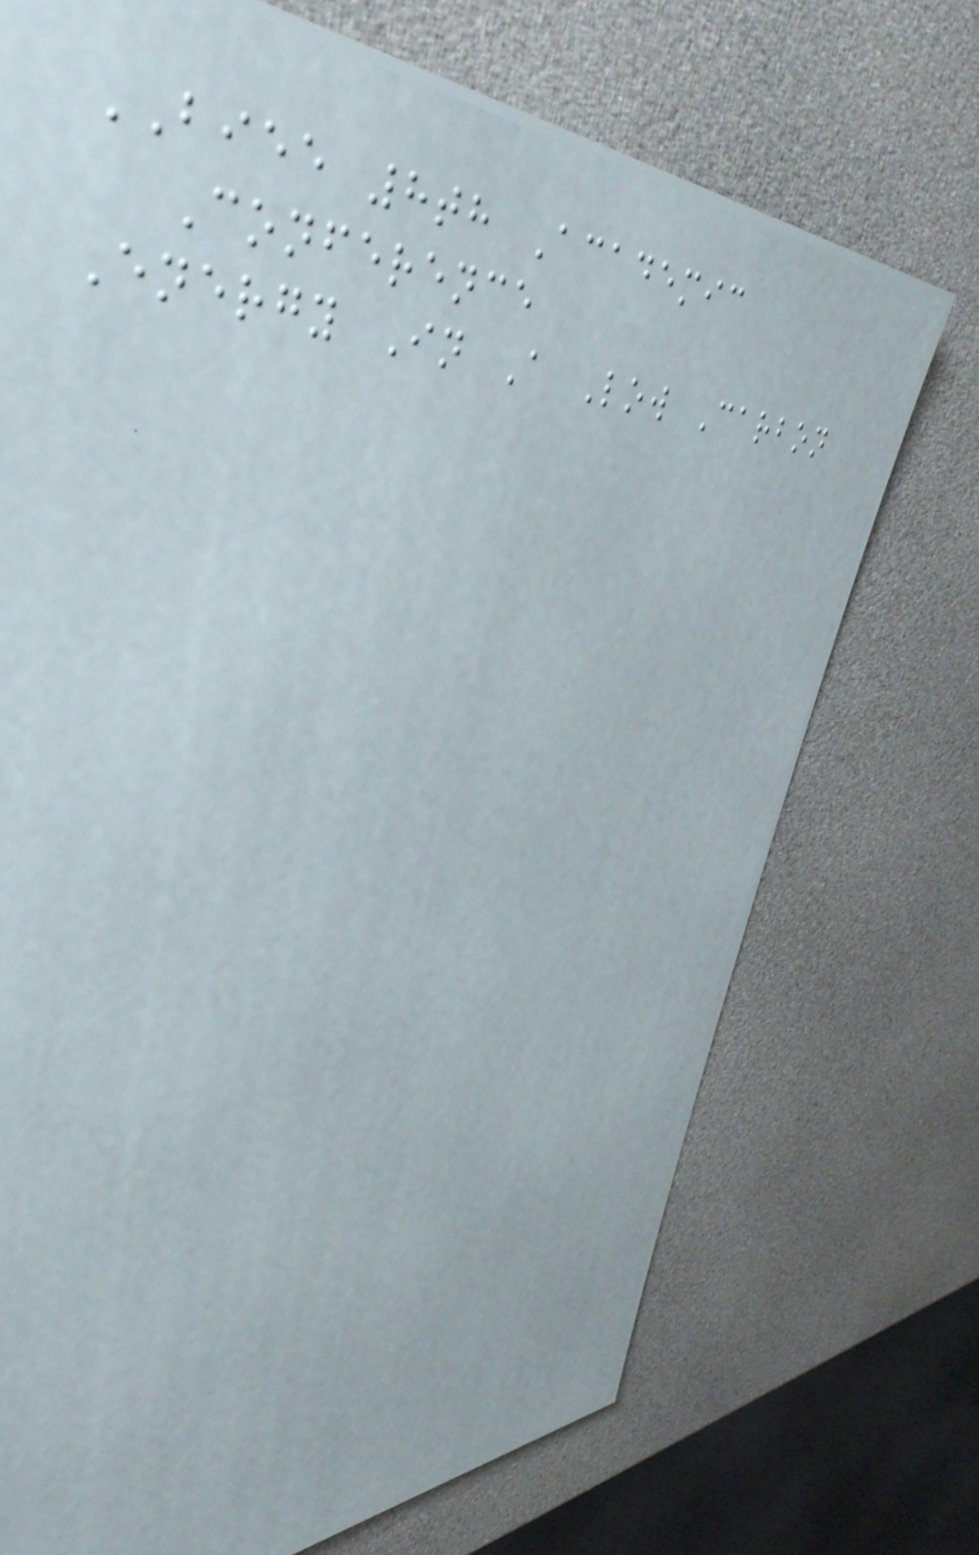BIEE 8th Academic
Conference
Energy In A Low Carbon
